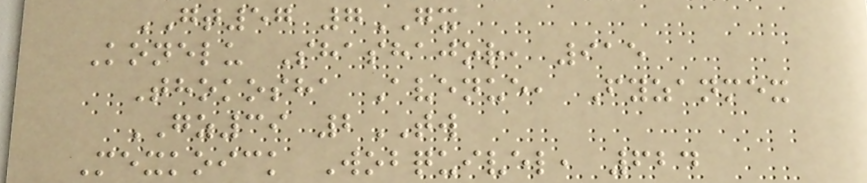GT57 7GX
Konelu Shashajor, 915
Thokosha Avenue, Fyzanmex
GZ39 2TW
Mexkoick Wobquivel, 624
